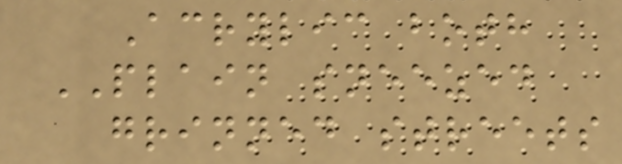Acrylic both
PLAIN sneezed
grinned streets
